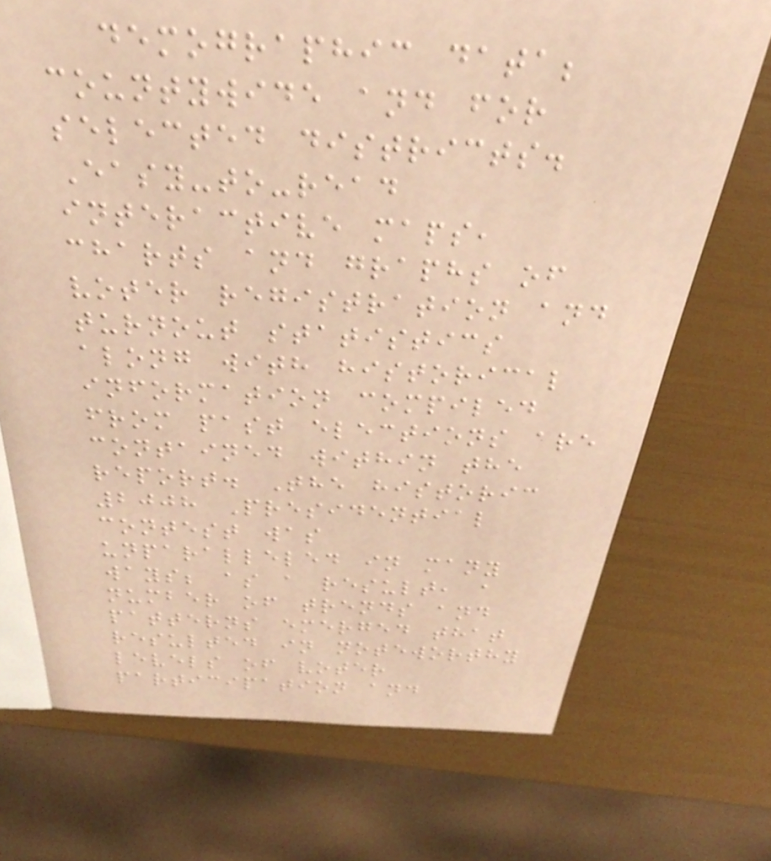demographic data;
countywide and for
selected districts.
Easy-to-read
interactive maps,
charts and graphs of
voter registration and
turnout statistics
along with historical
information compiled
from past elections are
contained within the
report. The historic
2008 Presidential
contest was
unparalleled in many
ways; as a result, a
number of trends and
patterns emerged that
resulted in noteworthy
levels of voter
participation and
